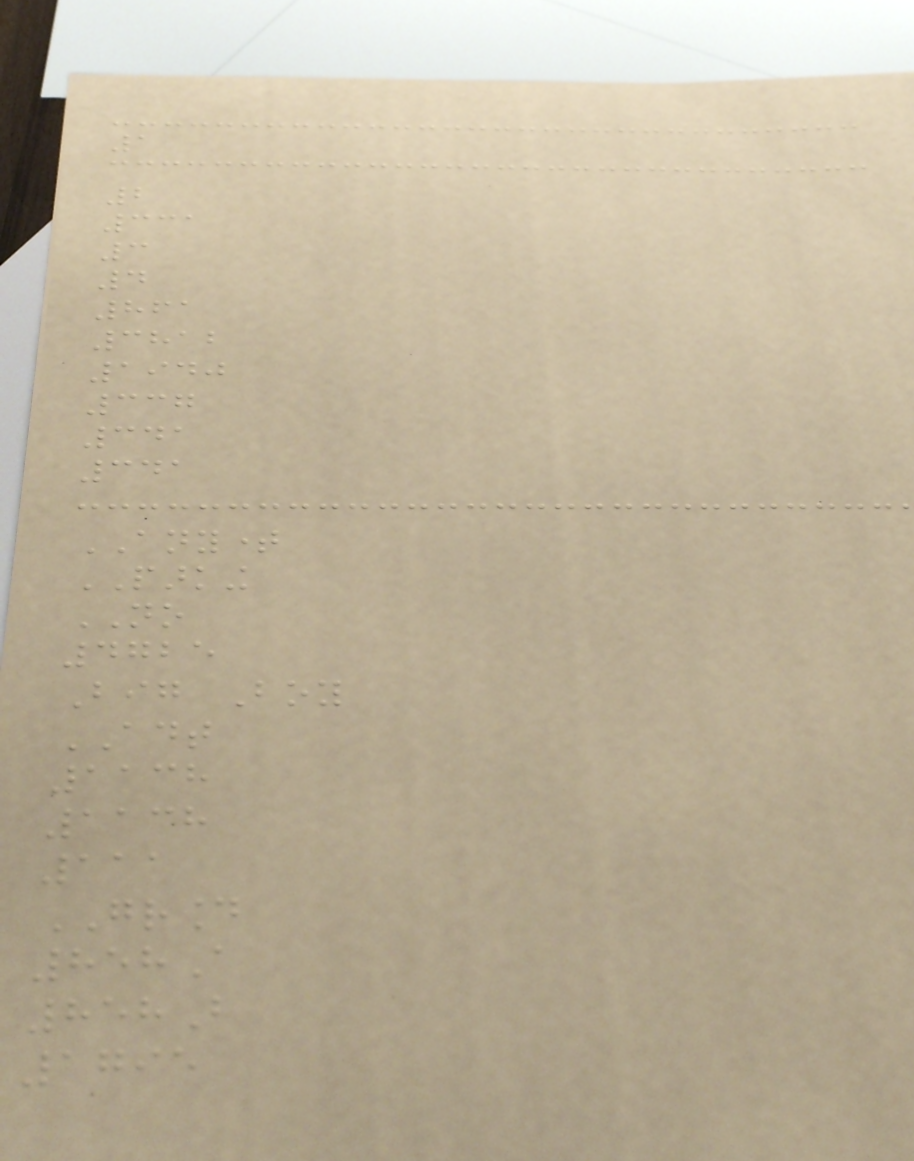1
2
331
3
4
861
3812
1940
337
341
341
ANYTIME
PARKING
NO
4725
Big Boy
ADT
1138
1138
111
GROUND
858A
858B
1795
